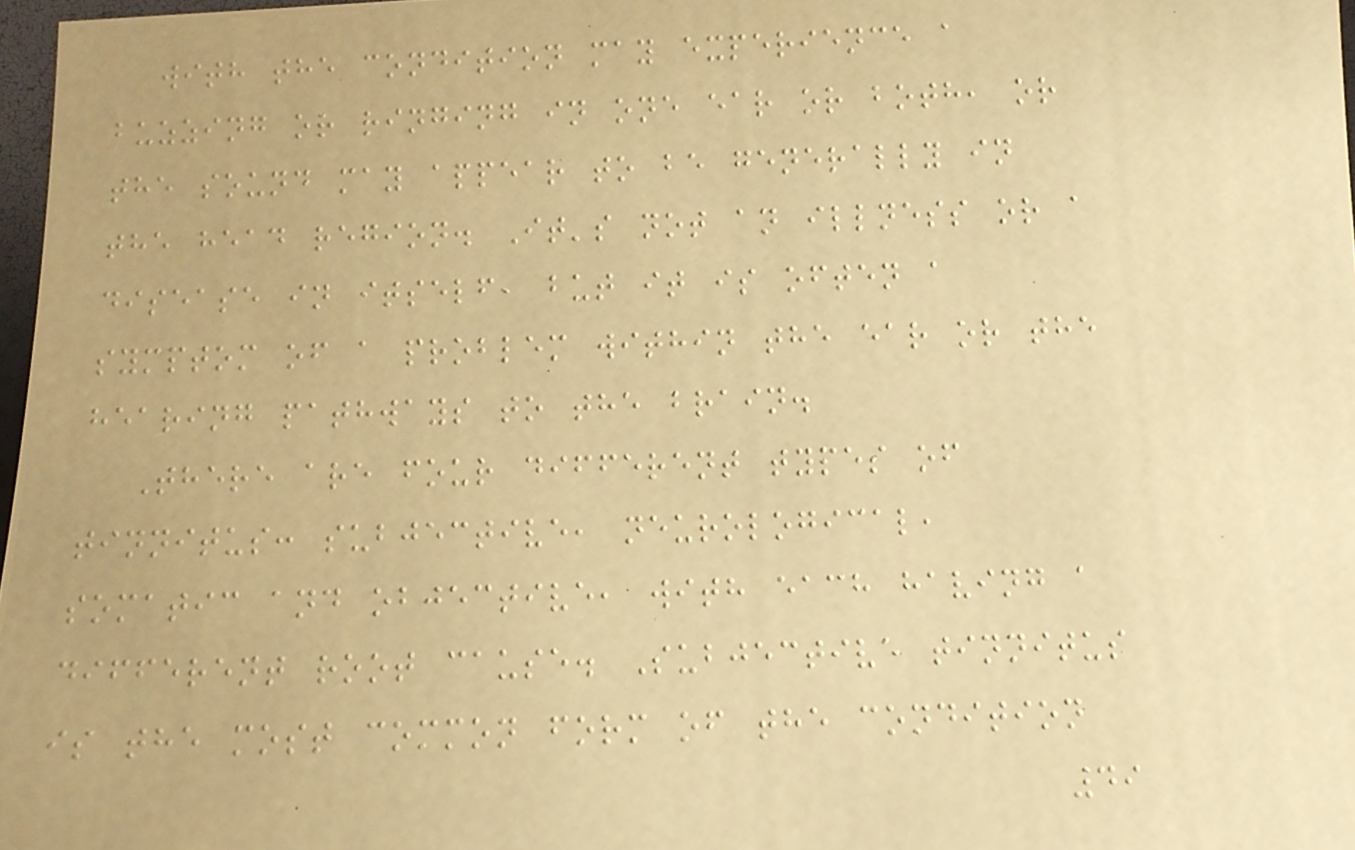with the condition may experience a
buzzing or ringing in one ear or both, or
the sound may appear to be generally in
the head region. It's not an illness or a
disease in itself, but it is often a
symptom of a problem within the ear or the
hearing pathways to the brain.
There are four different types of
tinnitus: subjective, neurological,
somatic and objective, with each having a
different root cause. Subjective tinnitus
is the most common form of the condition
49
